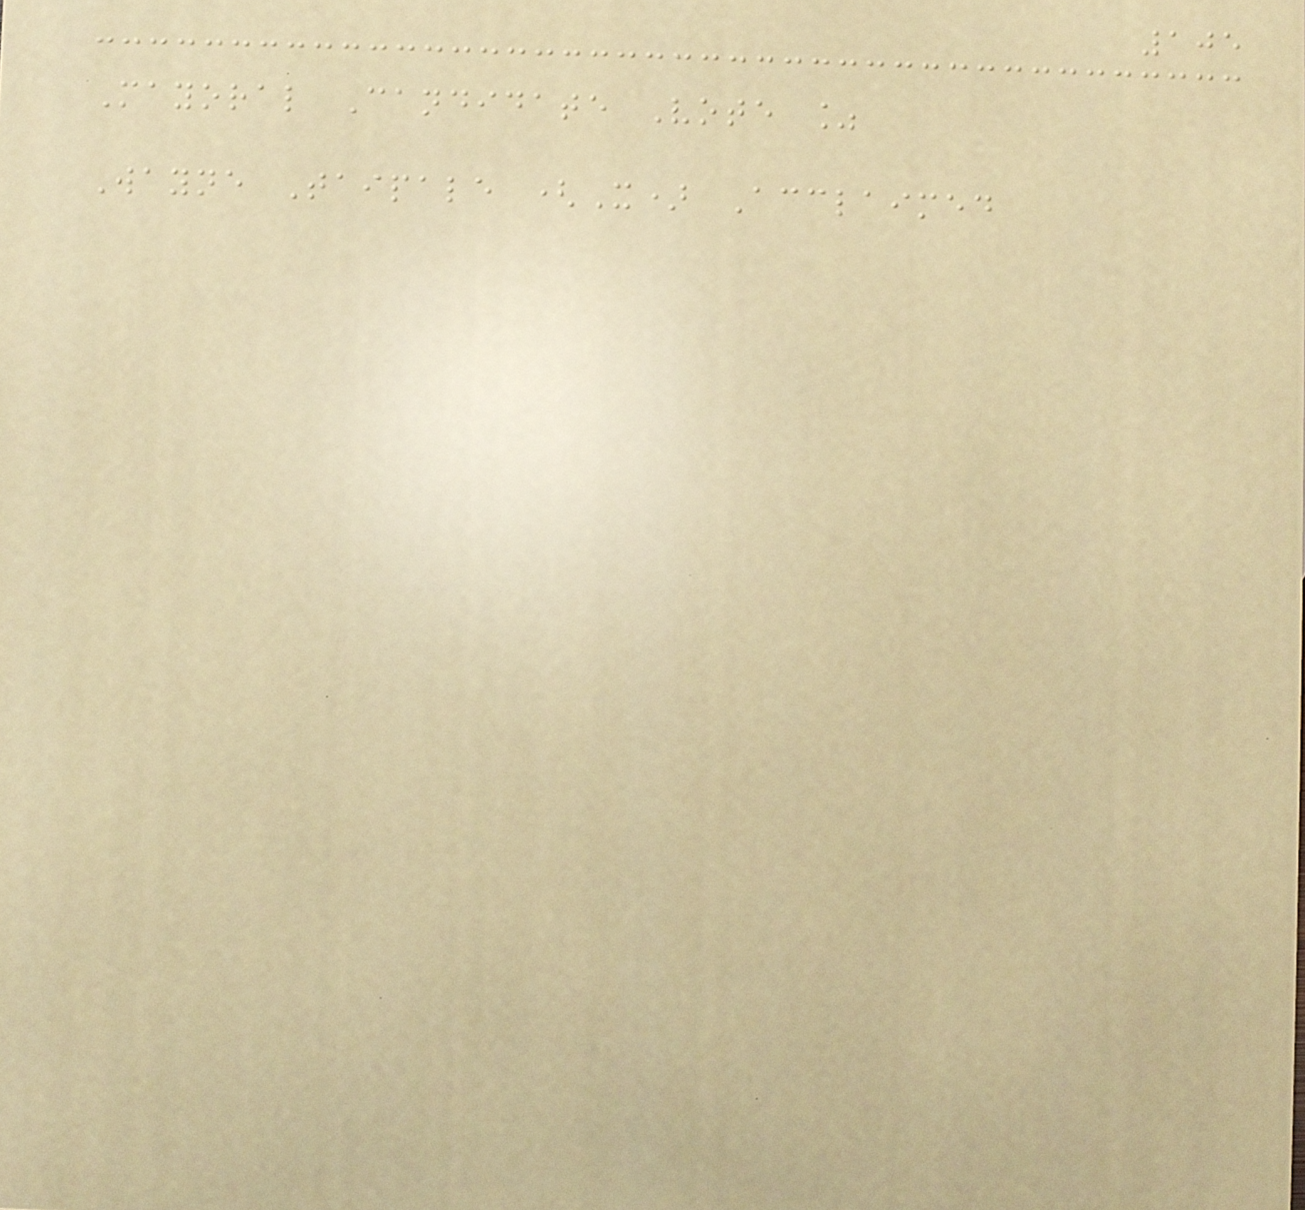105
Mayoral Candidate Vote %
Wayne Taipale (X) Acclaimed
